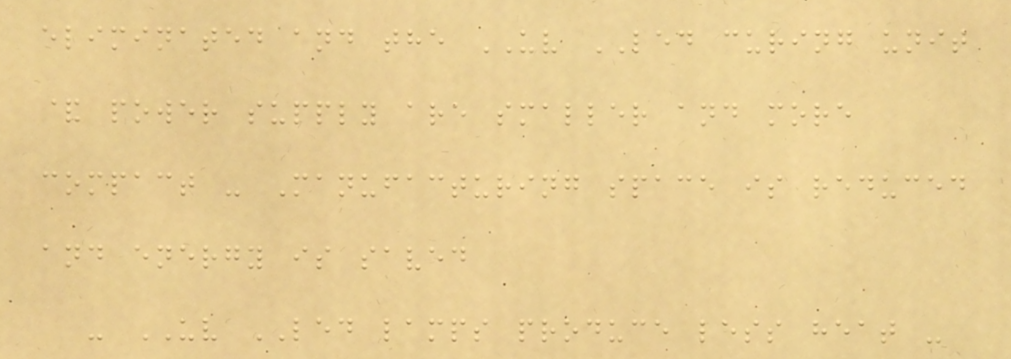eliminated and the UV LED curing unit
& power supply are smaller and more
compact - Manufacturing space is reduced
and energy is saved
- UV LED lamps produce less heat -
